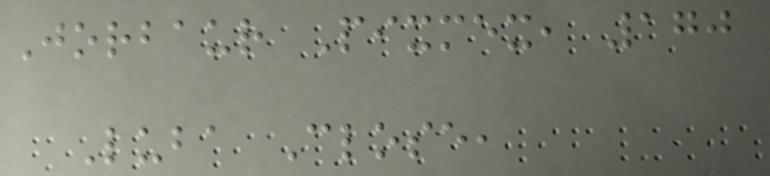Jorbaur Pixmex, 170
Luba Close,
